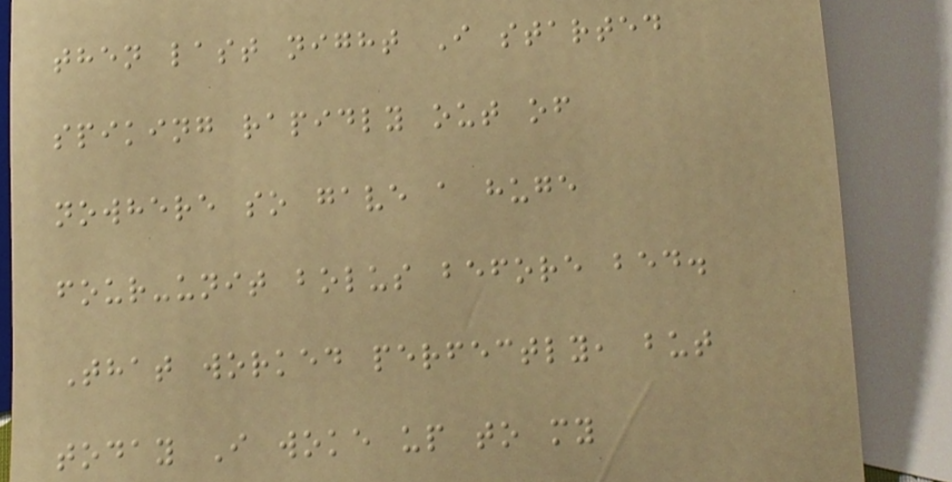then last night I started
spiking rapidly out of
nowhere so gave a huge
four-unit bolus before bed.
That worked perfectly, but
today I woke up to my
